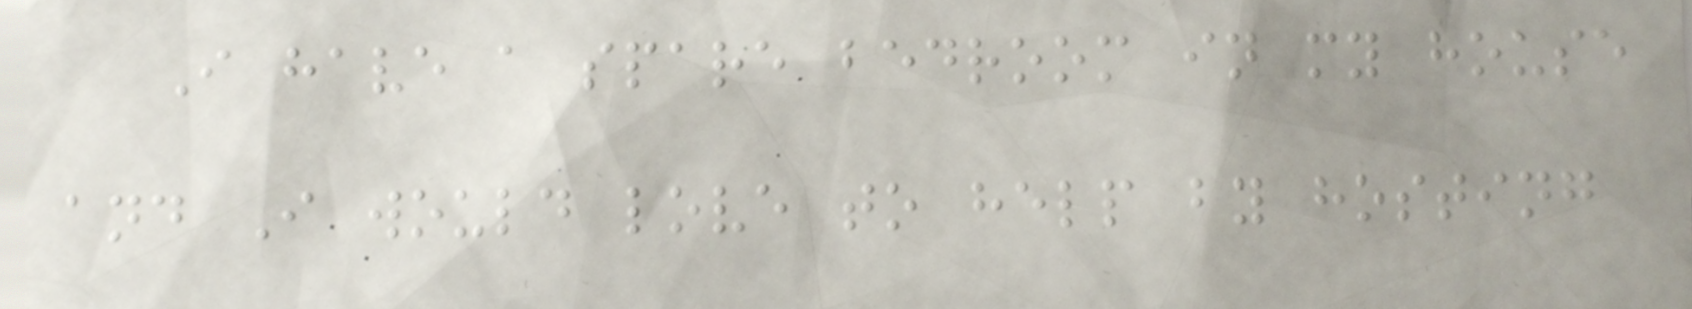I have a spare bedroom in my house
and I would love to help by hosting
